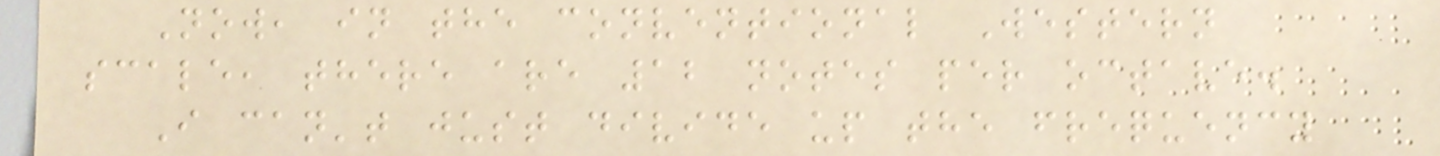Now, in the conventional Western
scale, there are 12 notes per octave.
I can't just divide up the frequency
